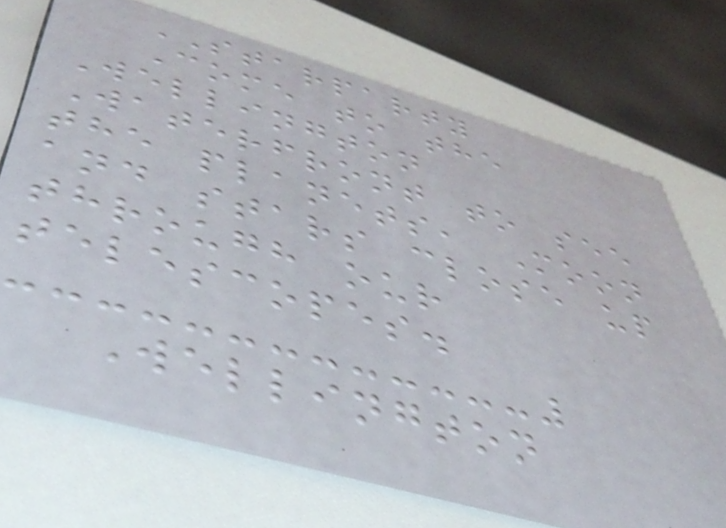STARPARTY
Come to the
Wellington
Waterfront to see
the planets, Moon
and stars close up
through our
telescopes.
Wellington
